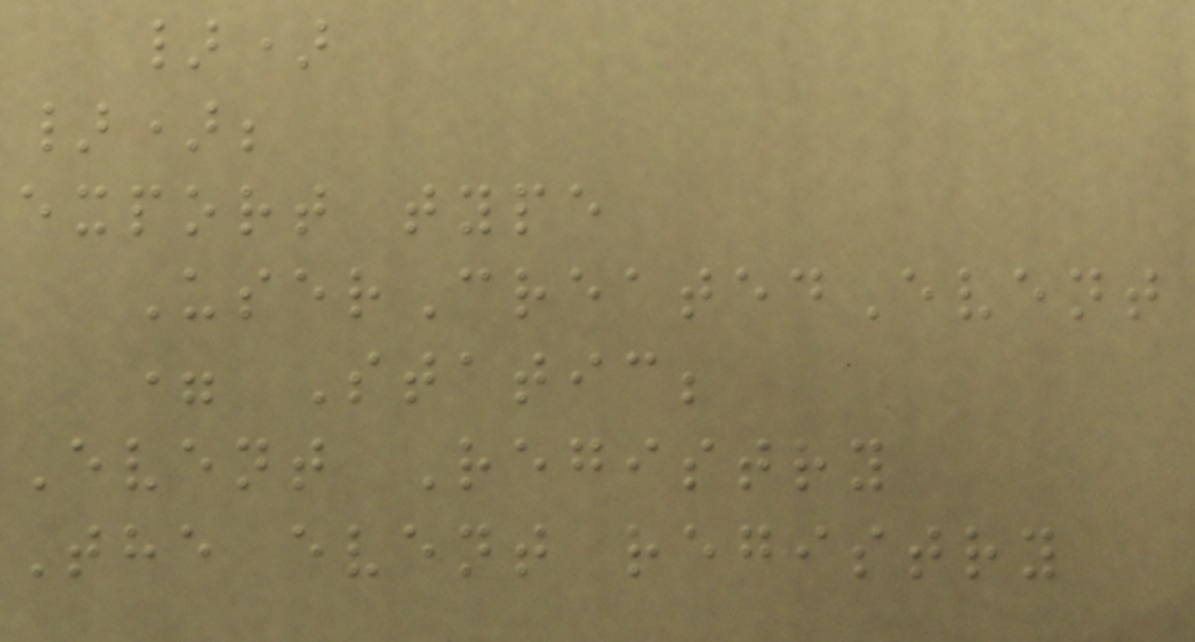})
});
export type
UserCreatedEvent
= Static;
Event Registry
The event registry
